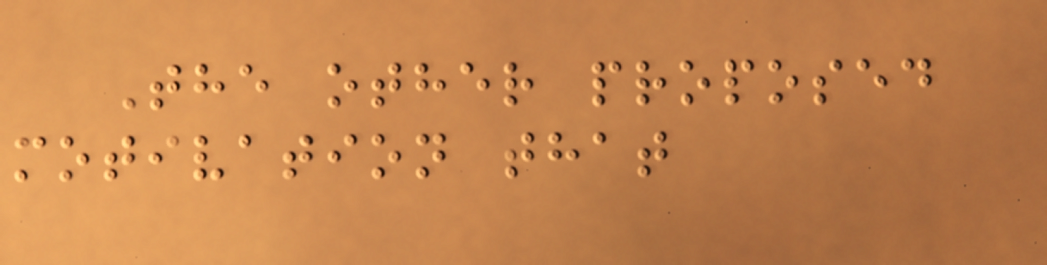The other proposed
motivation that
